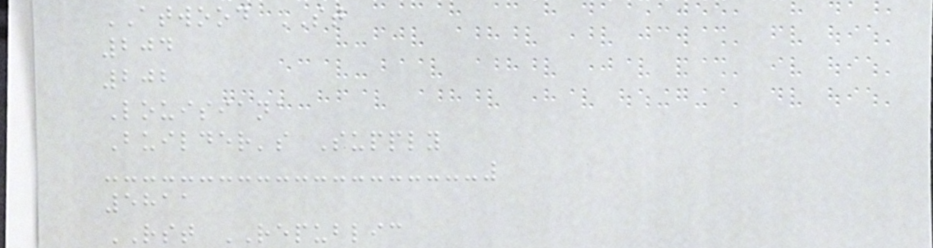ATWOOD ST
204
202
Louisiana
Builder's Supply
5811
RST REPUBLIC
